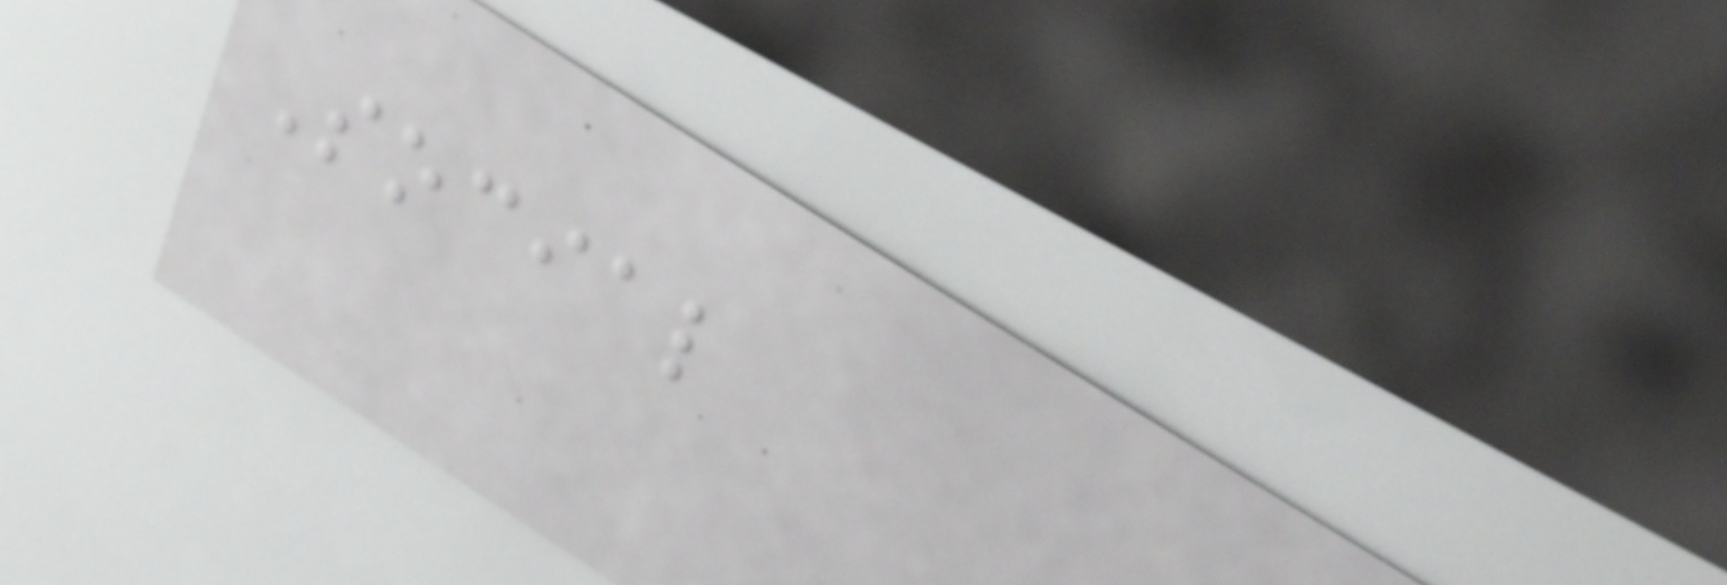Social
